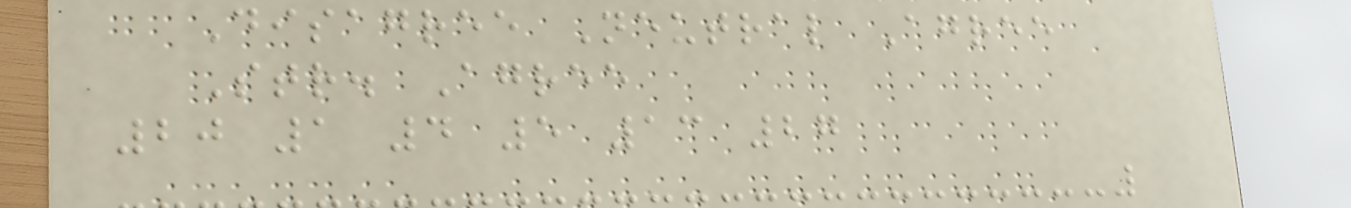Disagree Neutral Agree
Str. Agree
20 1 4 5 13 27
